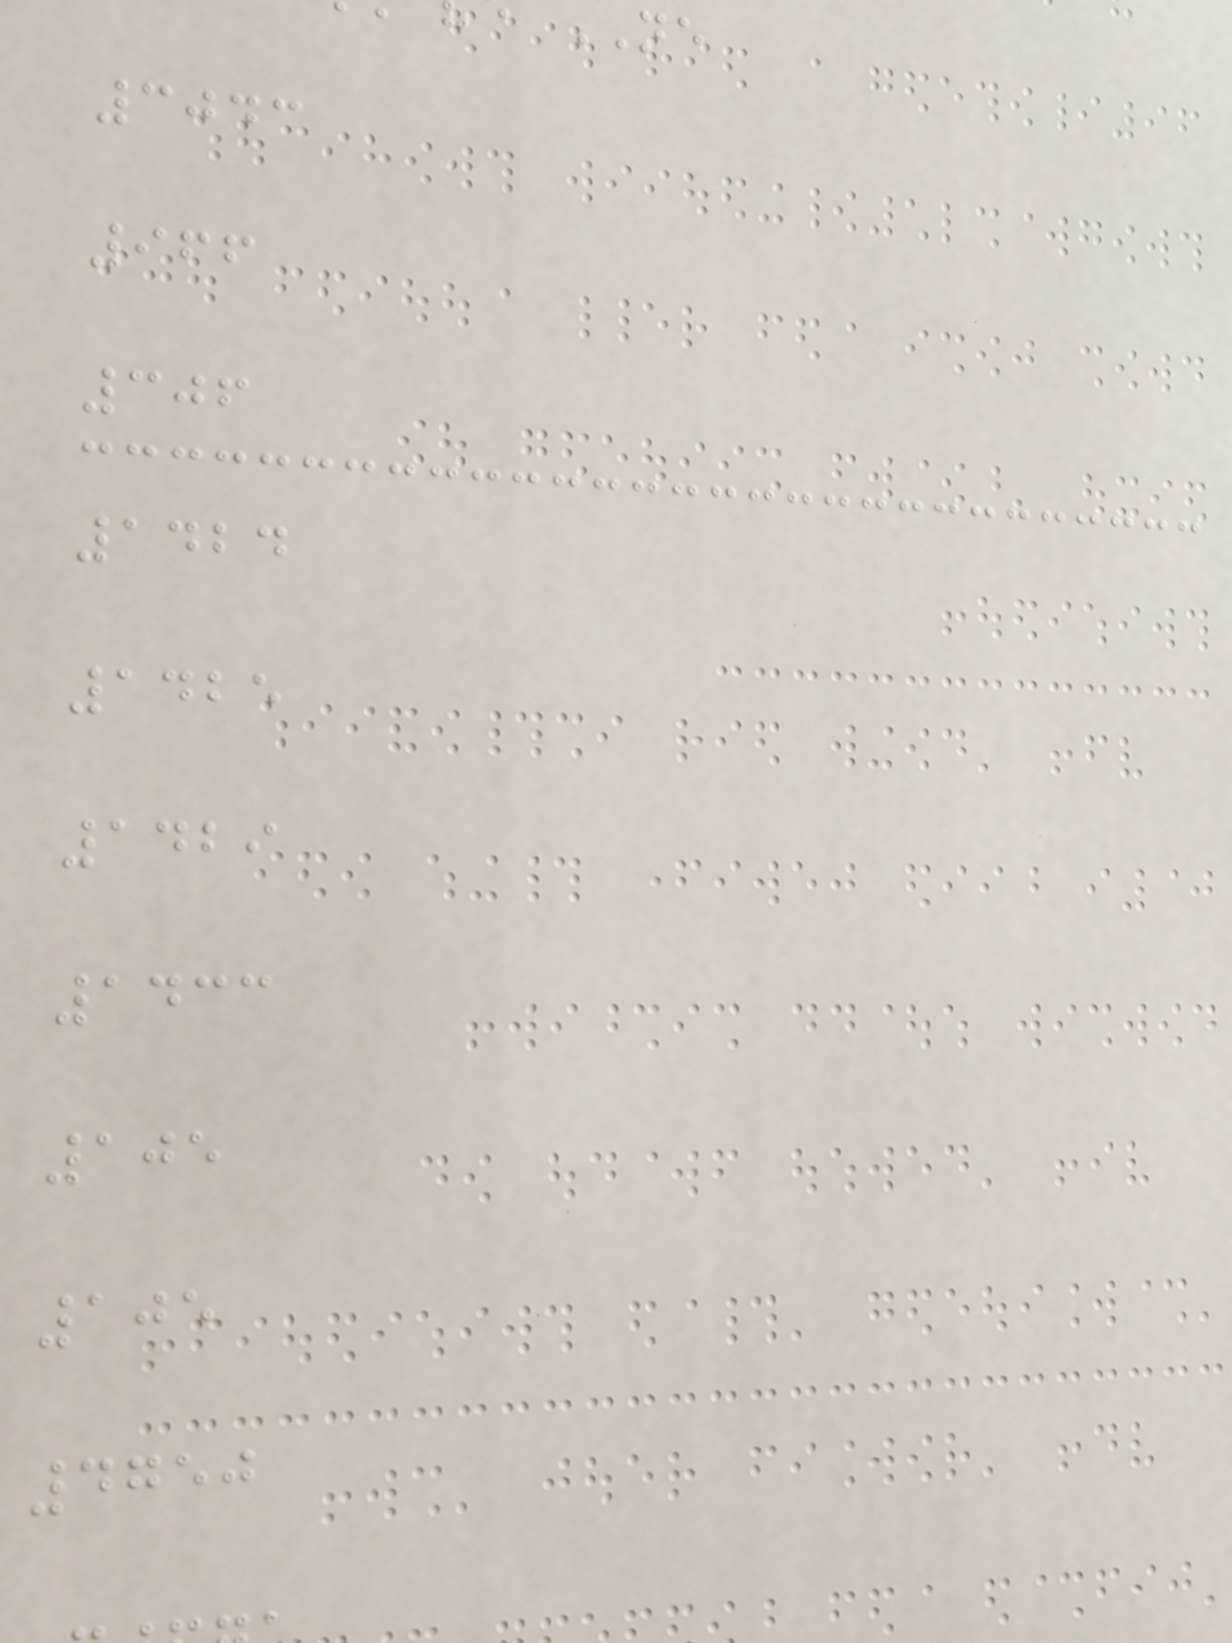3043
966
306
1424
1425
1429
1433
105
105
4750
